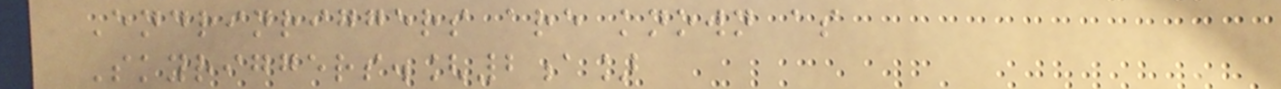Endrinriggers are known as
Skyriggers.[2a]
